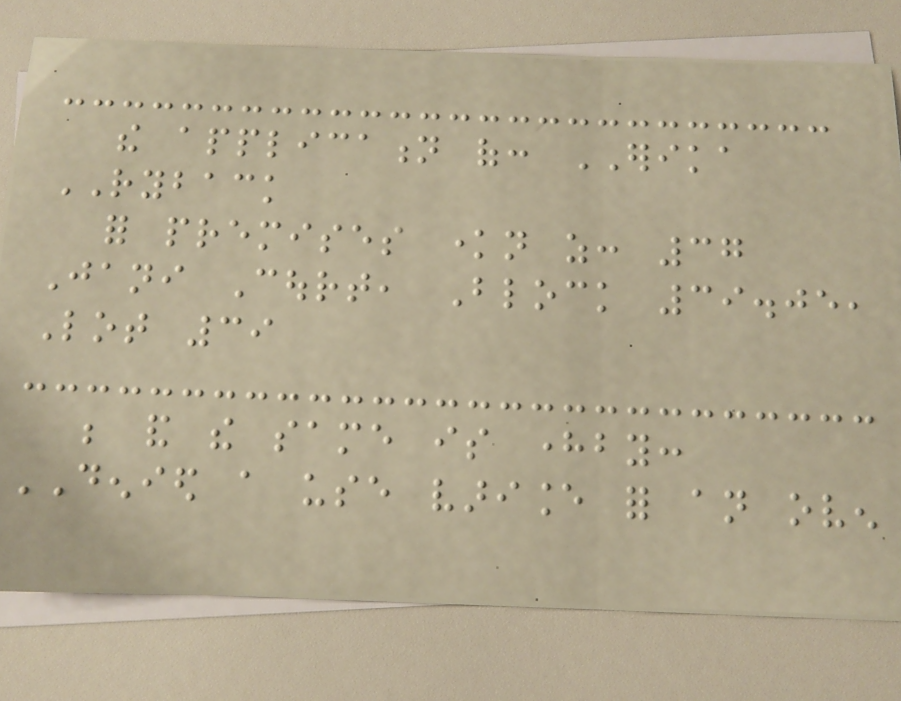the application of: ERIKA
RYBACK
for premises known as: 37
Jani Court, Block 39.05,
Lot 39
be and the same is hereby:
DENIED a use variance for an oven
